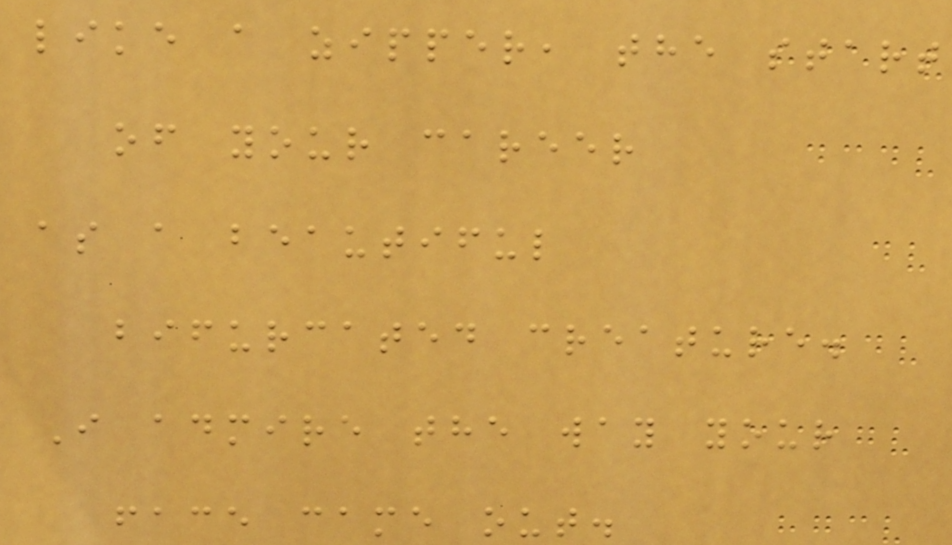like a zipper, the start
of your career
as a beautiful
bifurcated creature.
I admire the way your
face came out.
